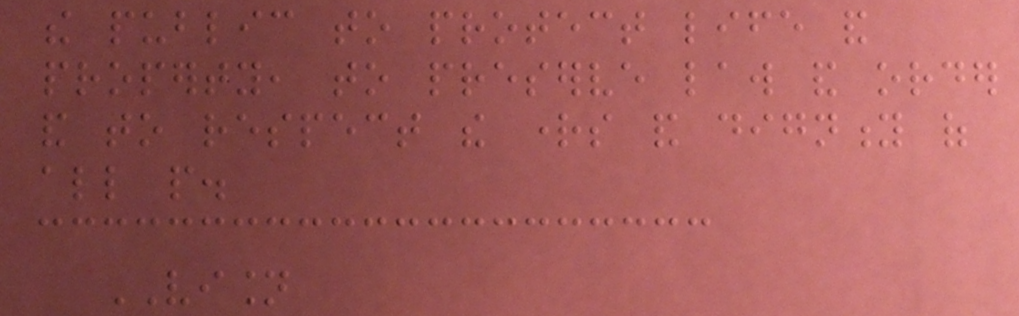the public to protect life and
property, to preserve law and order
and to respect the rights and dignity of
all people.
VISION
